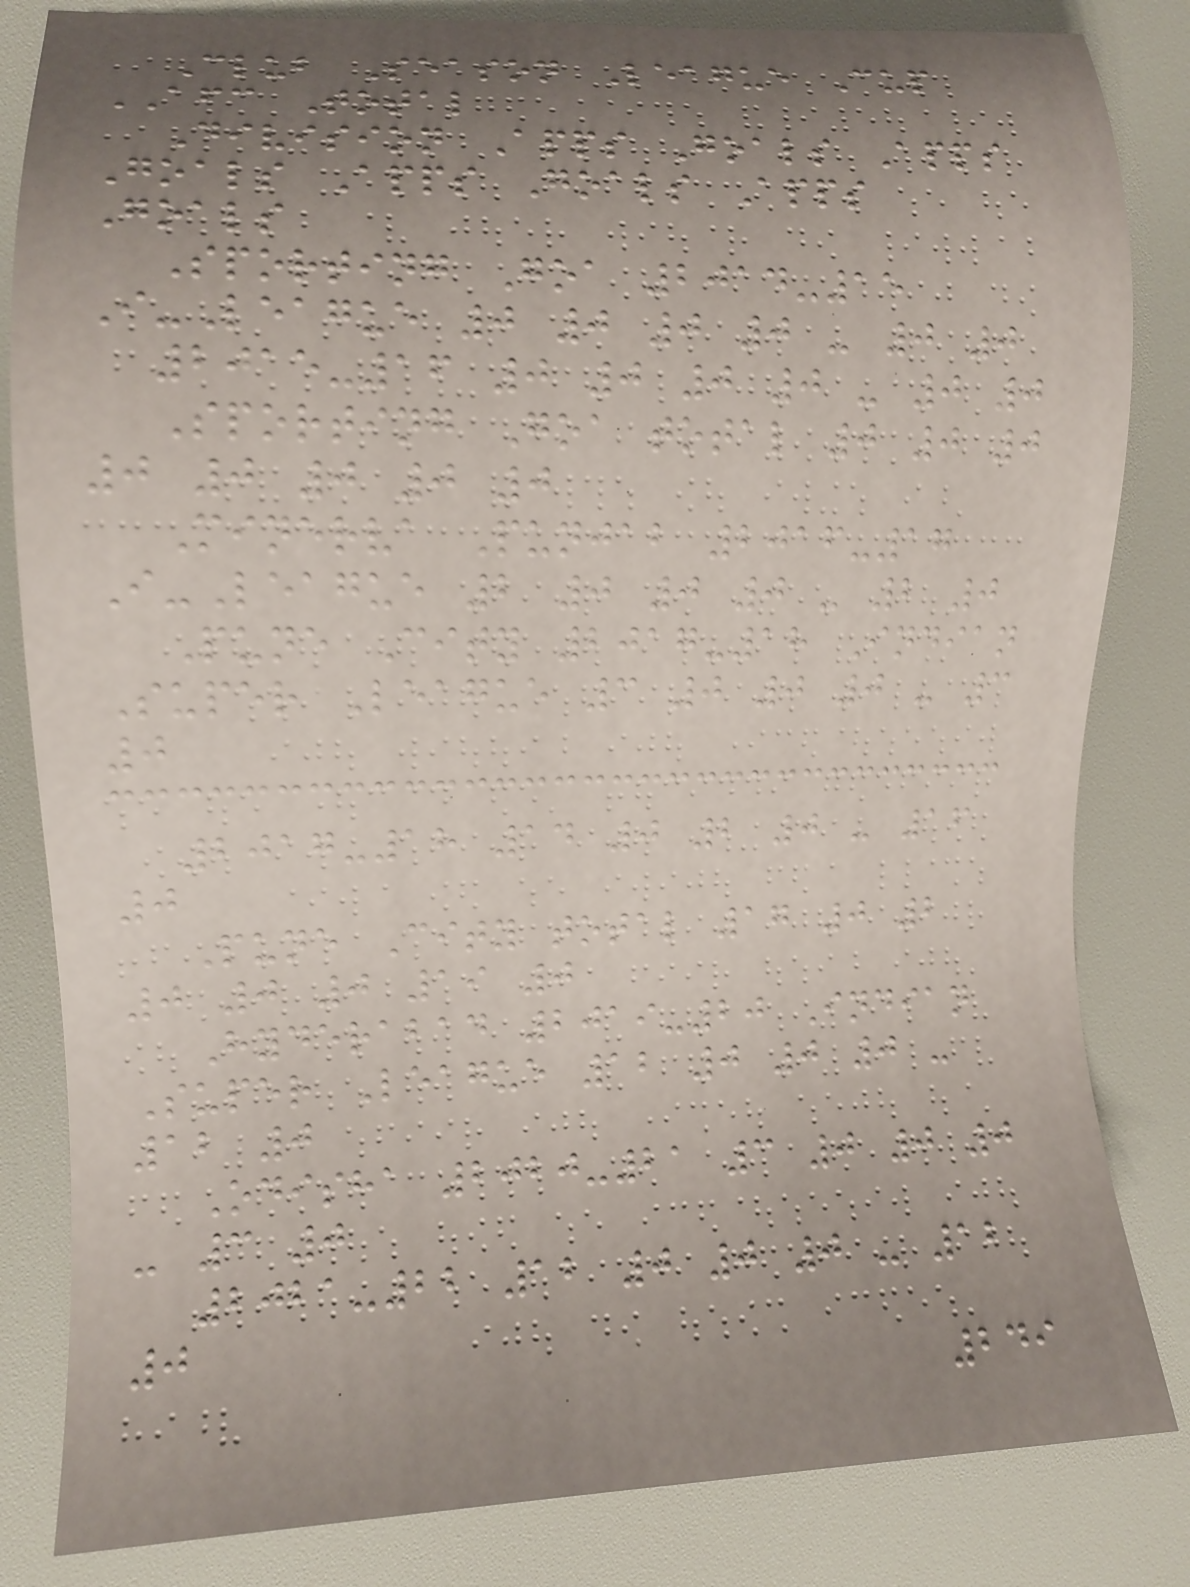Club Season League Cup
AFC Total
Division Apps Goals Apps
Goals Apps Goals Apps
Goals
Sporting Goa 2014-15
I-League 0 0 0 0 - 0 0
2015-16 0 0 0 0 - 0 0
Sporting Goa total 0 0 0
0 0 0 0 0
Minerva Punjab 2016-17
I-League 2 0 0 0 - 2 0
Pune City 2017-18 Indian
Super League 3 0 0 0 - 3
0
2017-18 14 0 2 0 - 16
0
Pune City total 17 0 2
0 0 0 19 0
Hyderabad 2019-20 Indian
Super League 12 0 0 0 -
12 0
Odisha 2020-21 3 0 0 0
- 3 0
2021-22 12 0 0 0 - 12
0
249
